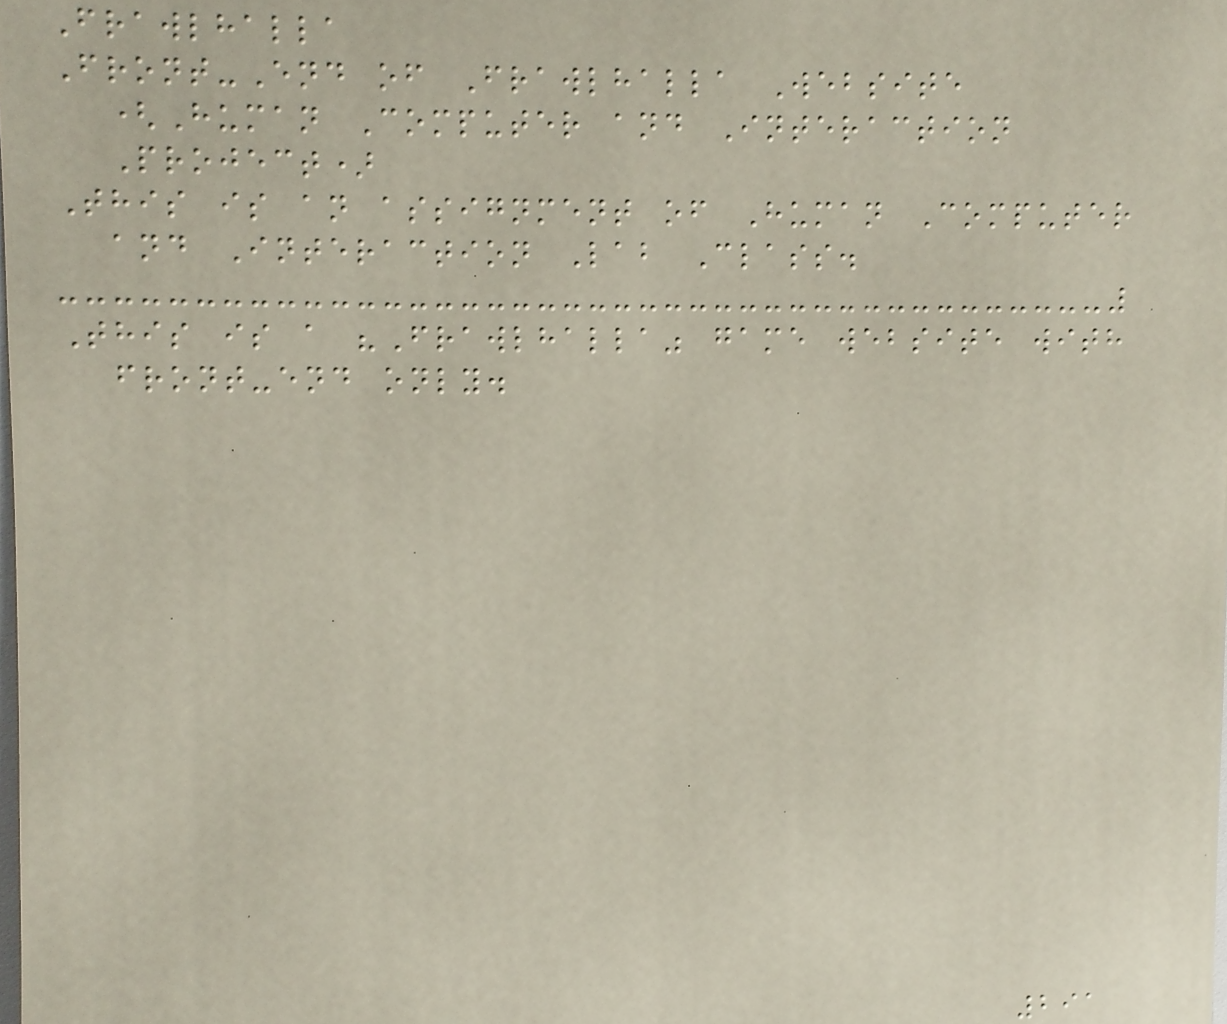Frawlhalla
Front-End of Frawlhalla Website
(Human Computer and Interaction
Project)
This is an assignment of Human Computer
and Interaction Lab Class.
This is a "Frawlhalla" game website with
front-end only.
291
